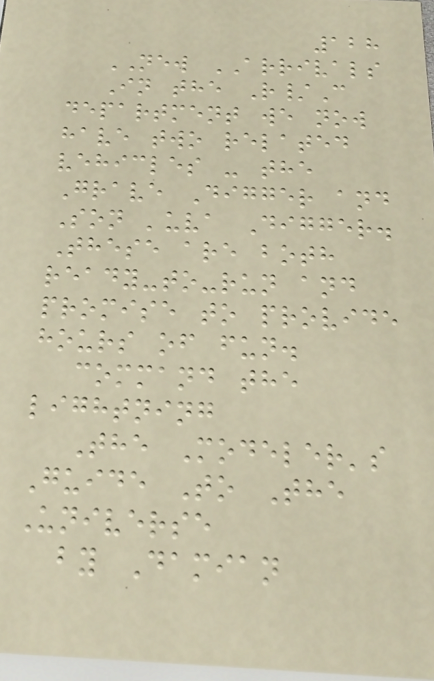128
NEW ARRIVALS
In the R/C
department we now
have two related
vehicles - the
Grave Digger and
Son 'uva Digger.
These are both
ready-to-run and
promise to provide
hours of fun.
command the
lightning
The Modeler's
Guide To The
Universe
by Damian
